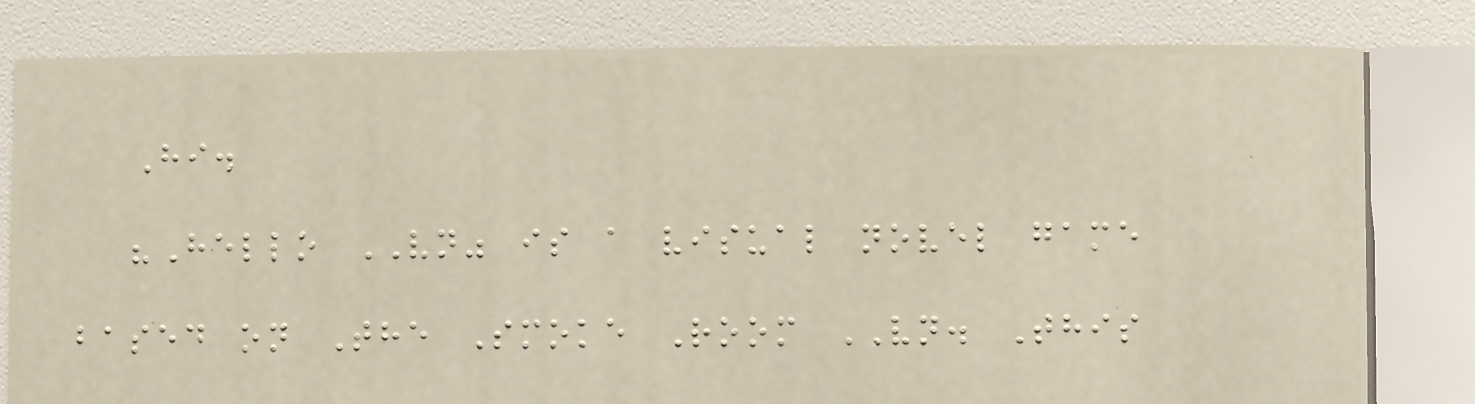Hi.
"Hello VN" is a visual novel game
based on The Smoke Room VN. This
